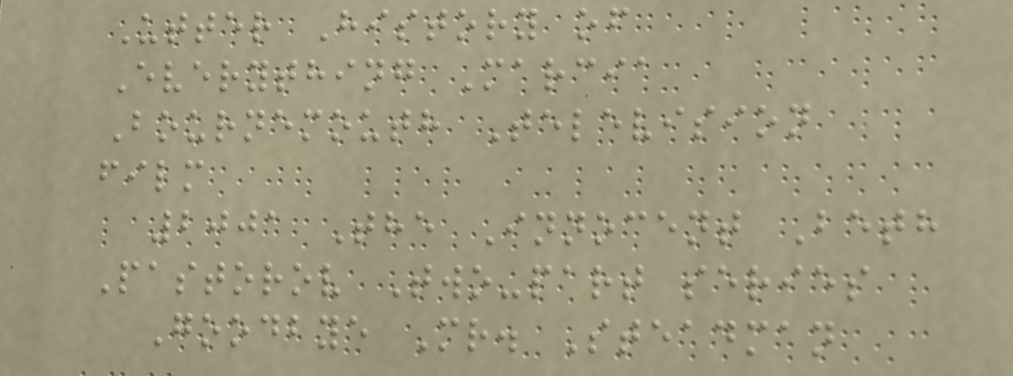Utter History of
Everything Marcia
Bournemouth Television
film
2001 The Innocent Beth
Pastorov Two-part series
Goodbye Mr. Steadman
